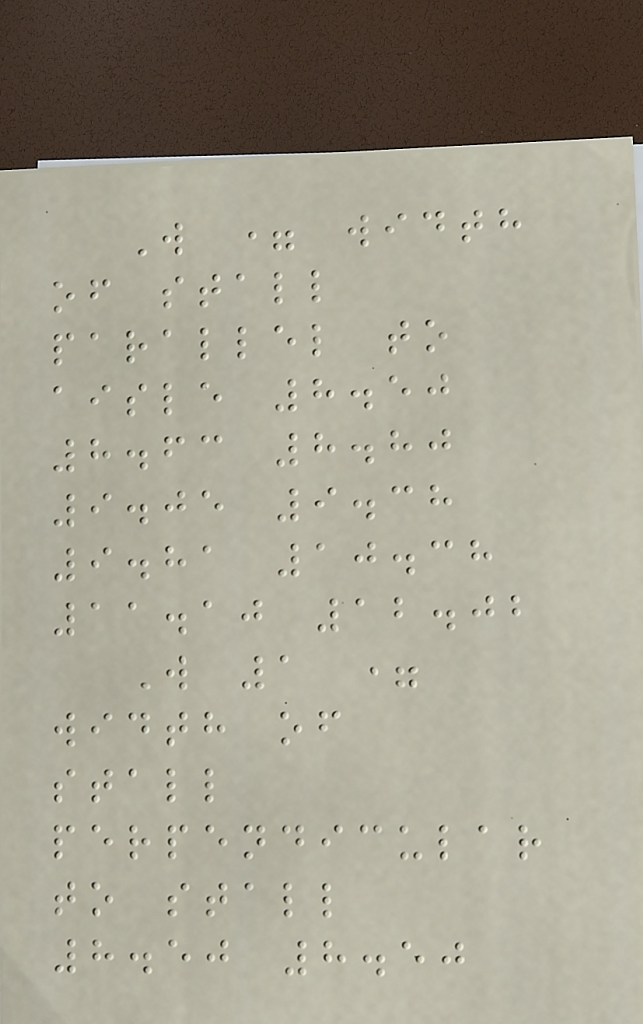W = width
of stall
parallel to
aisle 8.50
8.63 8.80
9.05 9.38
9.81 10.38
11.10 12.02
W 1 =
width of
stall
perpendicular
to stall
8.50 8.50
